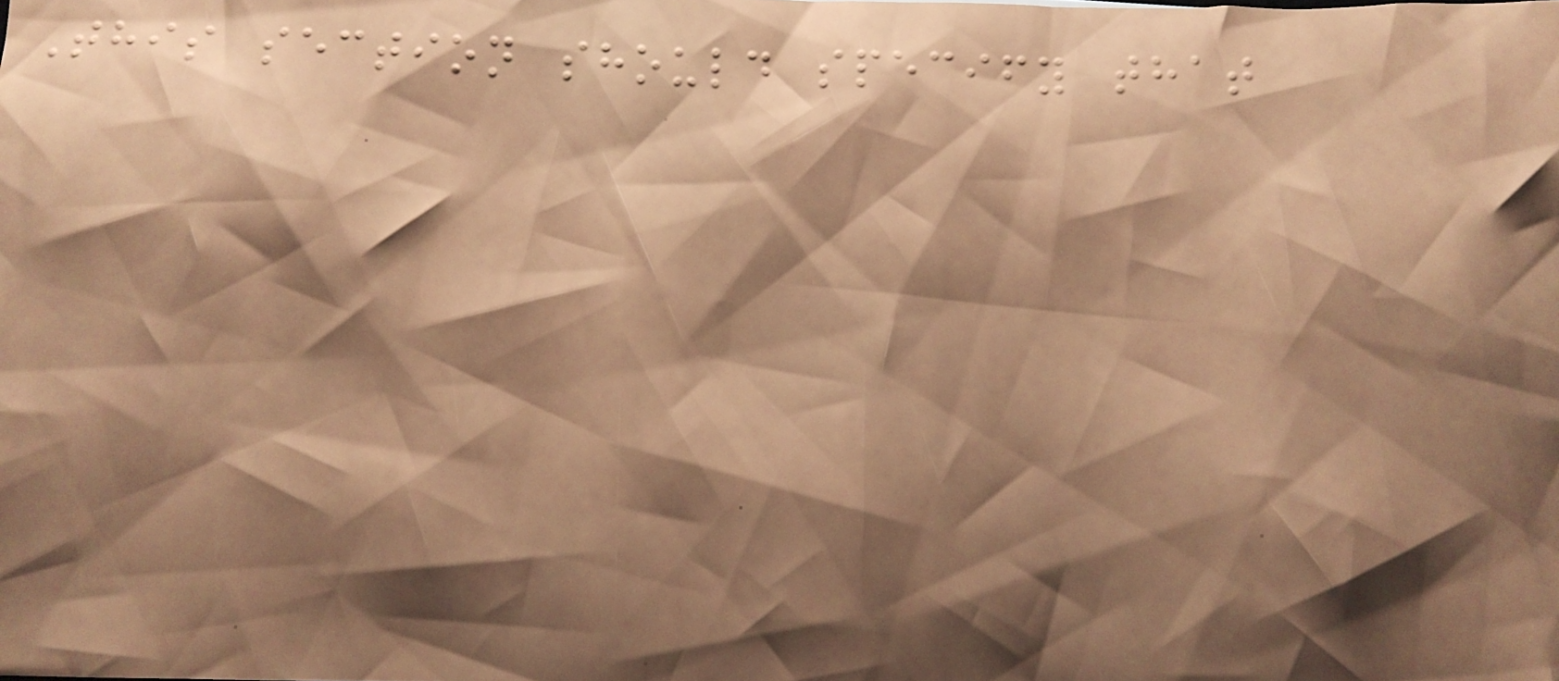This section should specify that
